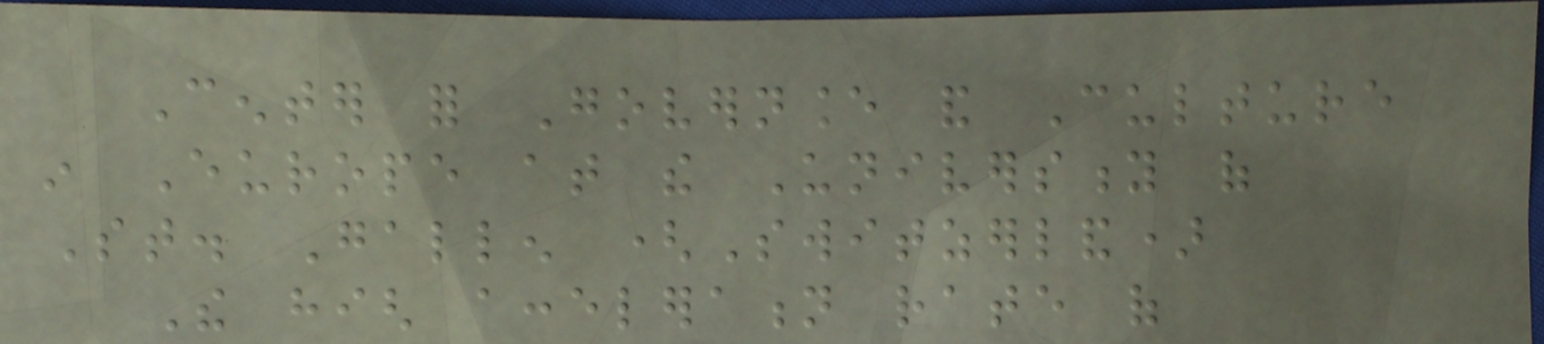Center for Governance and Culture
in Europe at the University of
St. Gallen (Switzerland)
The high acceleration rate of
